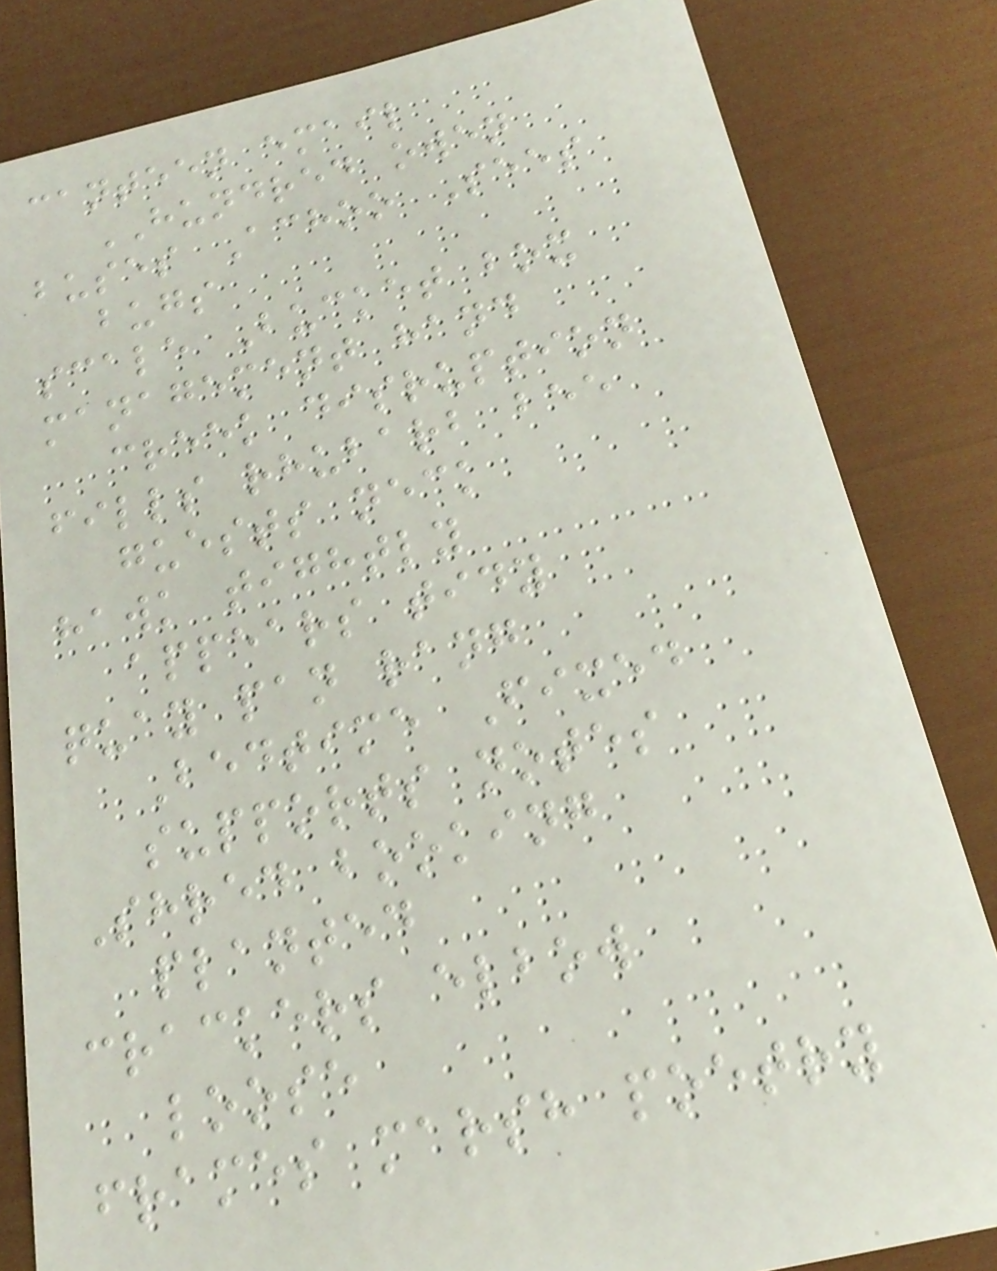canteen email
HUNDRED owen
buses Achoo Sees
bugs
scale Bucket box
management hand
creek disruption
fills rhubarb bee
guests neck
hawk tightly
appears tidy
quay pan rang
Bedtime Fixed
supports notes
Shred booking
planted
crackers elbow
loose
frames marsh poetry
